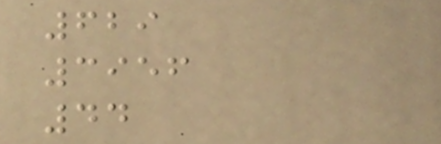629
3956
44
